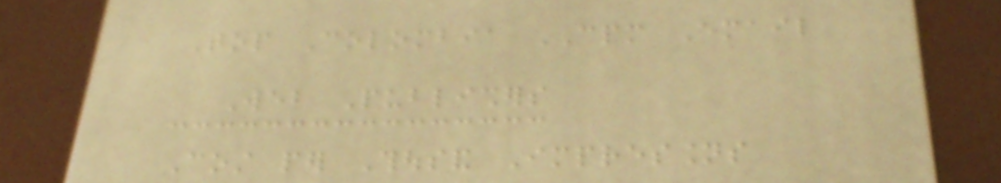Top Colombia CPM Email
Web Publishers
Cost per Thousand Impressions
